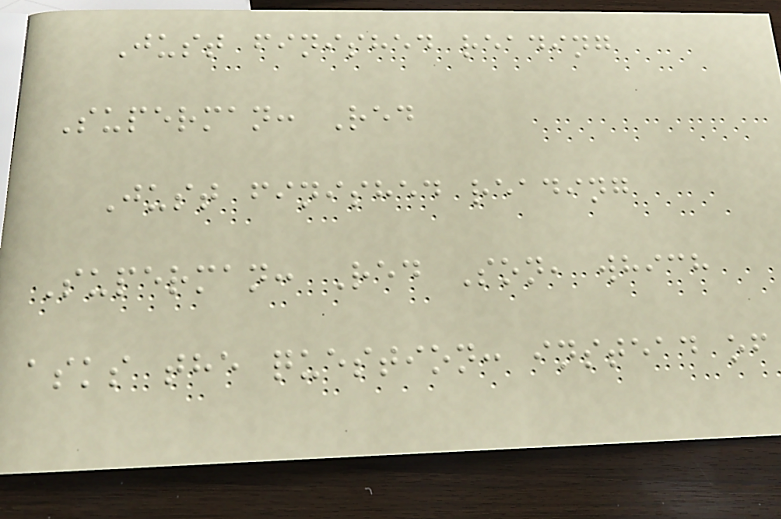Just finished reading
Superman: Red
Just finished reading
Superman: Red Son, which
asks the question: instead of
